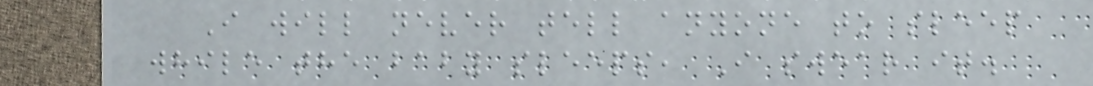I will never tell anyone to sleep
while the baby sleeps, I swear it.
